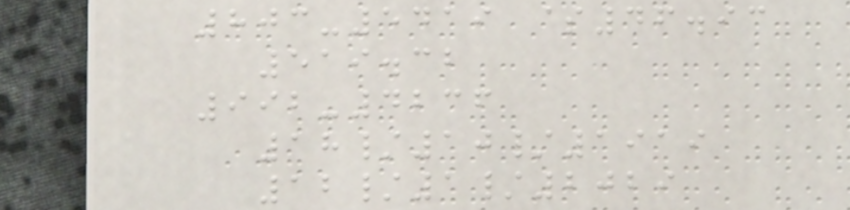803-5419 $46.93
519.32
992-4236
18/10/1919
12/1/2029
